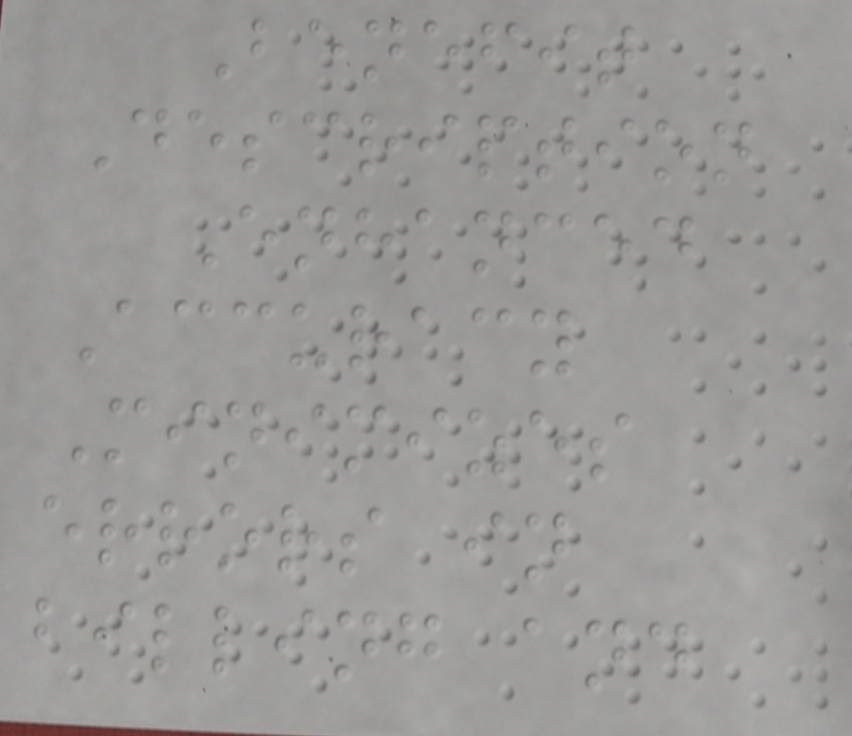Benefit
Description
Enhanced
Accuracy
Minimizes
errors in
billing and
